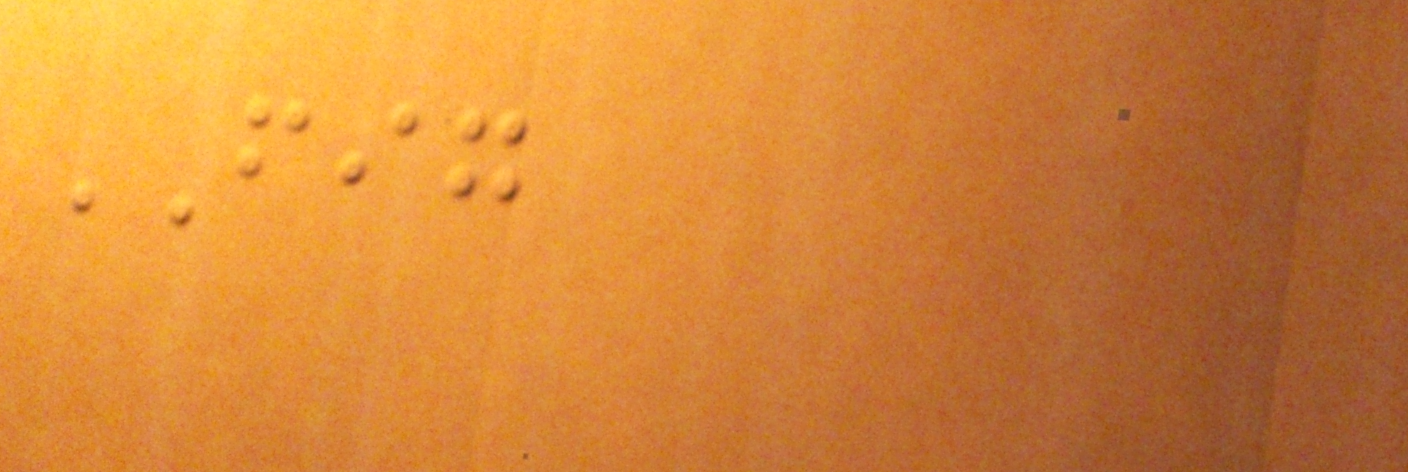FIG
